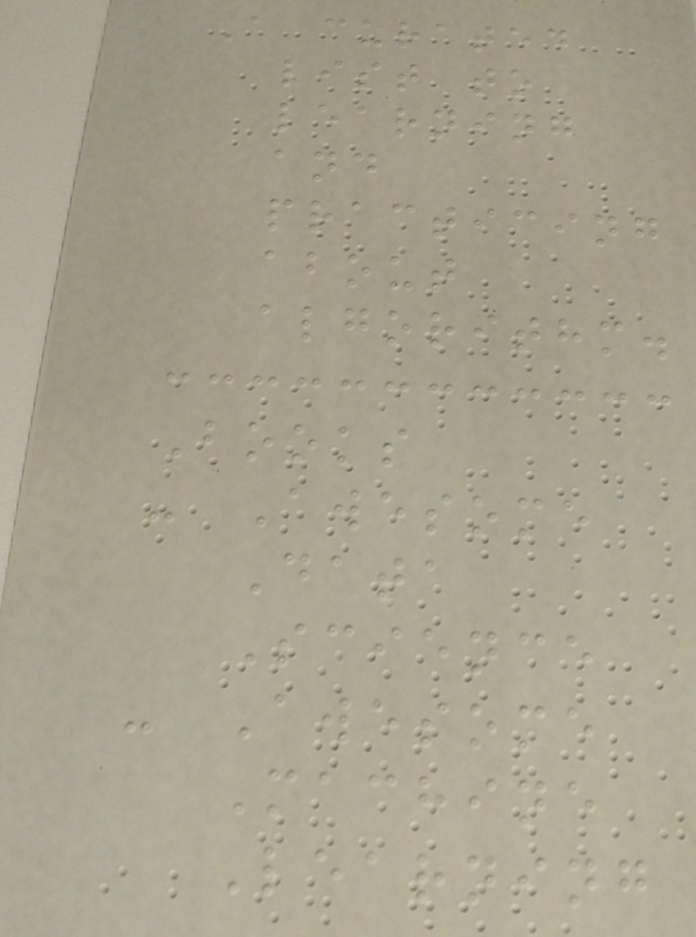A curated
list to
learning
and
practicing
about
algorithm.
Books
- Awesome
Data
Science
- Awesome
Machine
Learning
